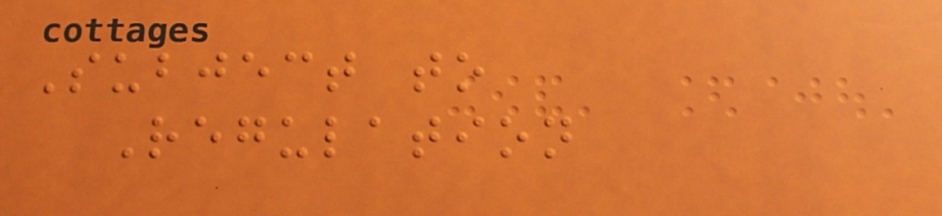Subject to
Regulation
